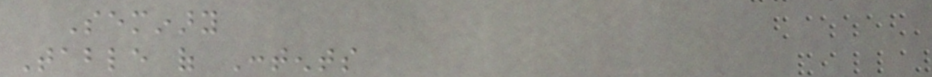Seminary
Table of Contents
